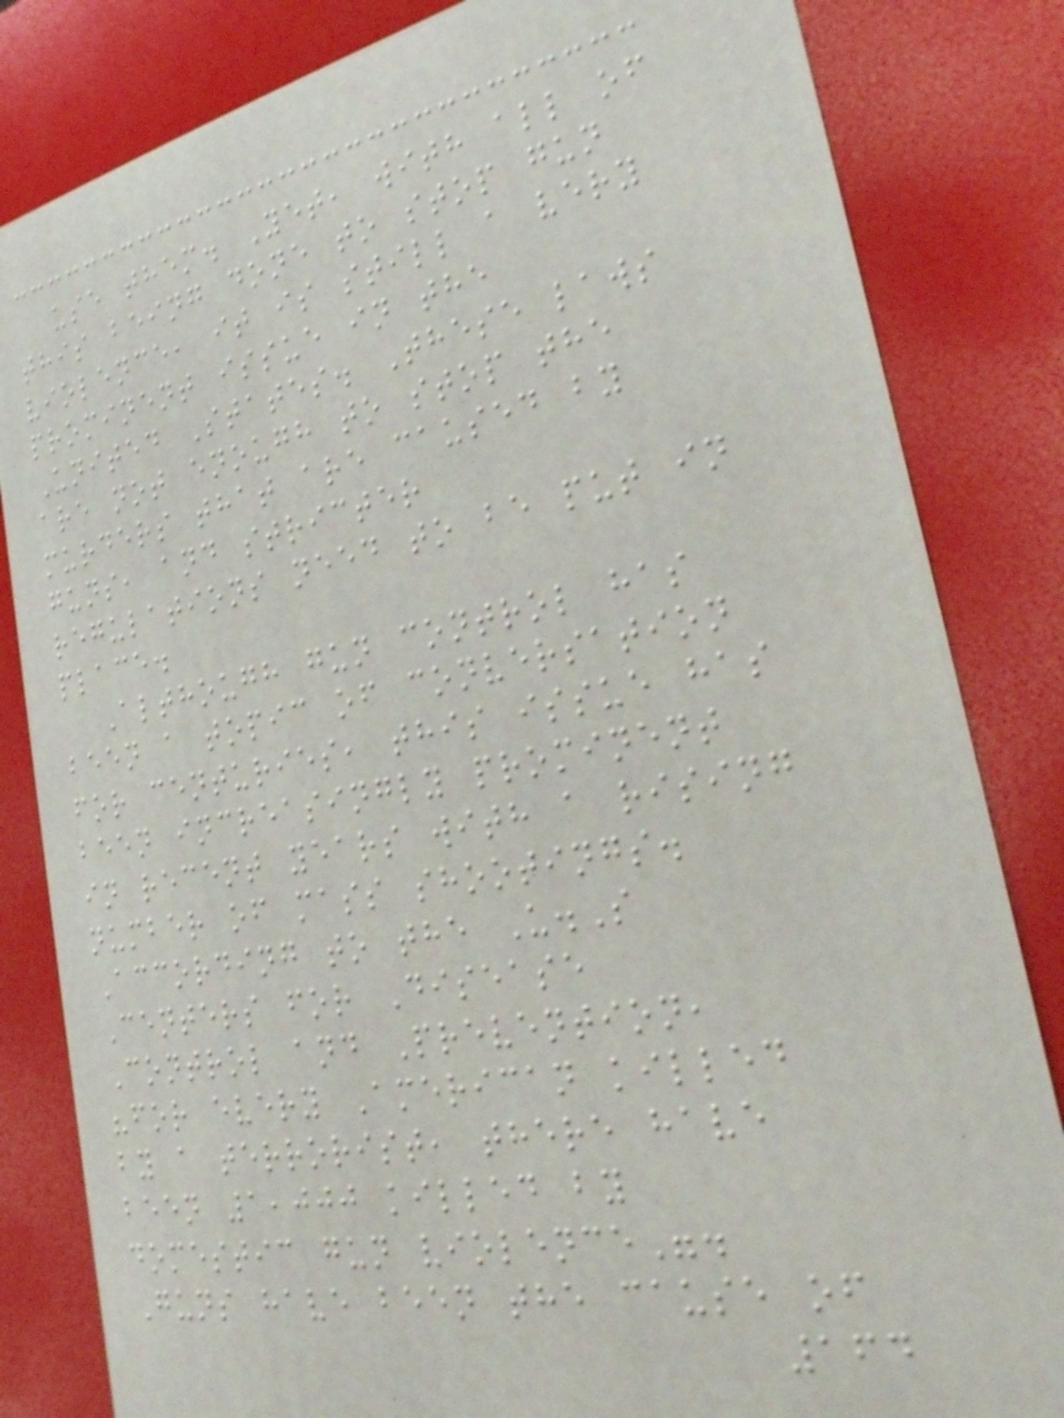use them. Yet, with all of
this being done to stop gun
violence, it is still a very
prominent issue in the
United States. These laws
are not enough to stop the
murders that are caused by
guns, and stricter
regulations need to be put in
place.
Although gun control has
been a topic of conversation
for centuries, this issue has
been increasingly prominent
in recent years with a rising
number of mass shootings.
According to the U.S
Centers for Disease
Control and Prevention,
"for every American killed
by a terrorist, there have
been 1,000 killed by
domestic gun violence".
Guns have been the cause of
164
